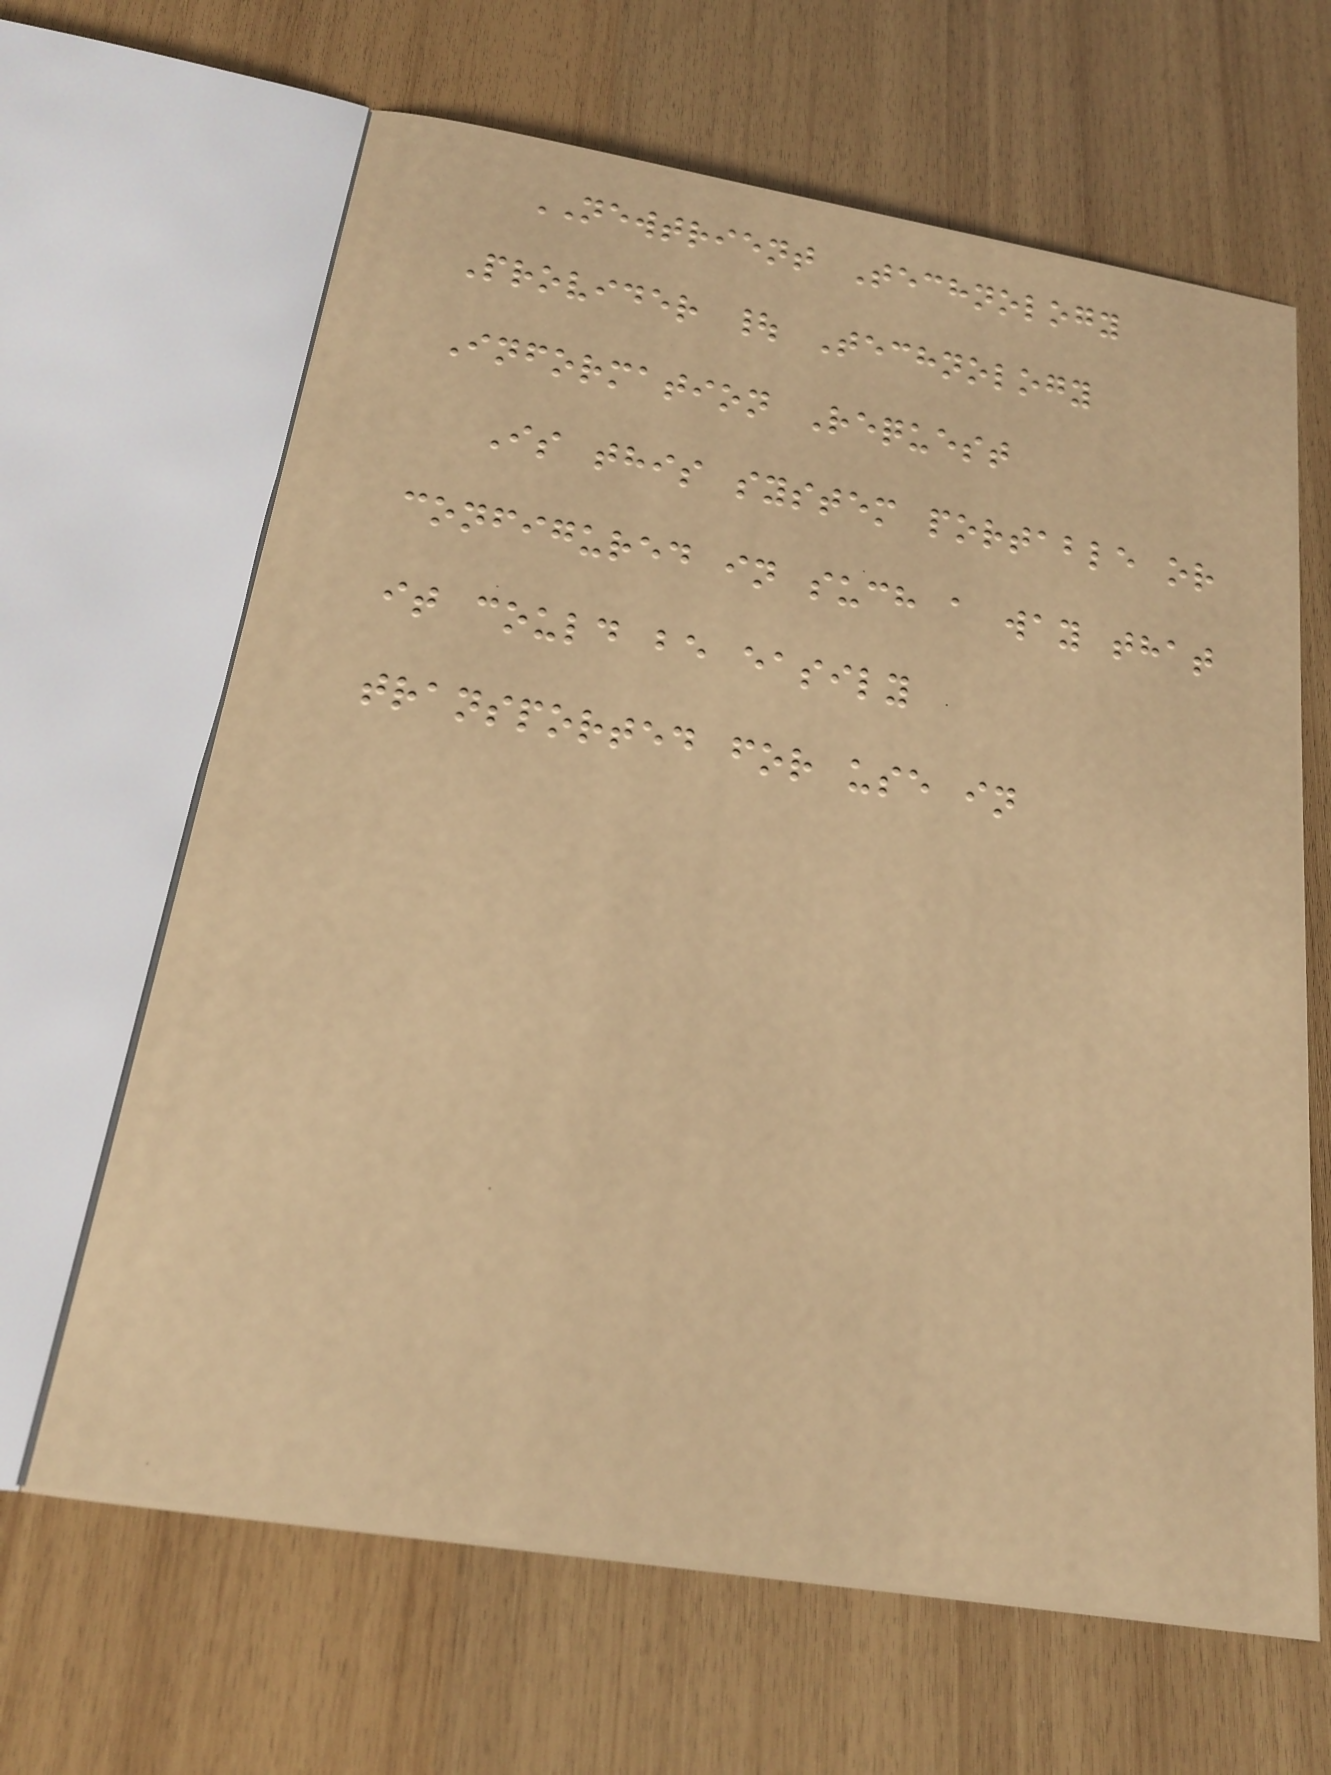NEWTRIENT Technology
Provider | Technology
Information Request
Is this system portable or
configured in such a way that
it could be easily
transported for use in
